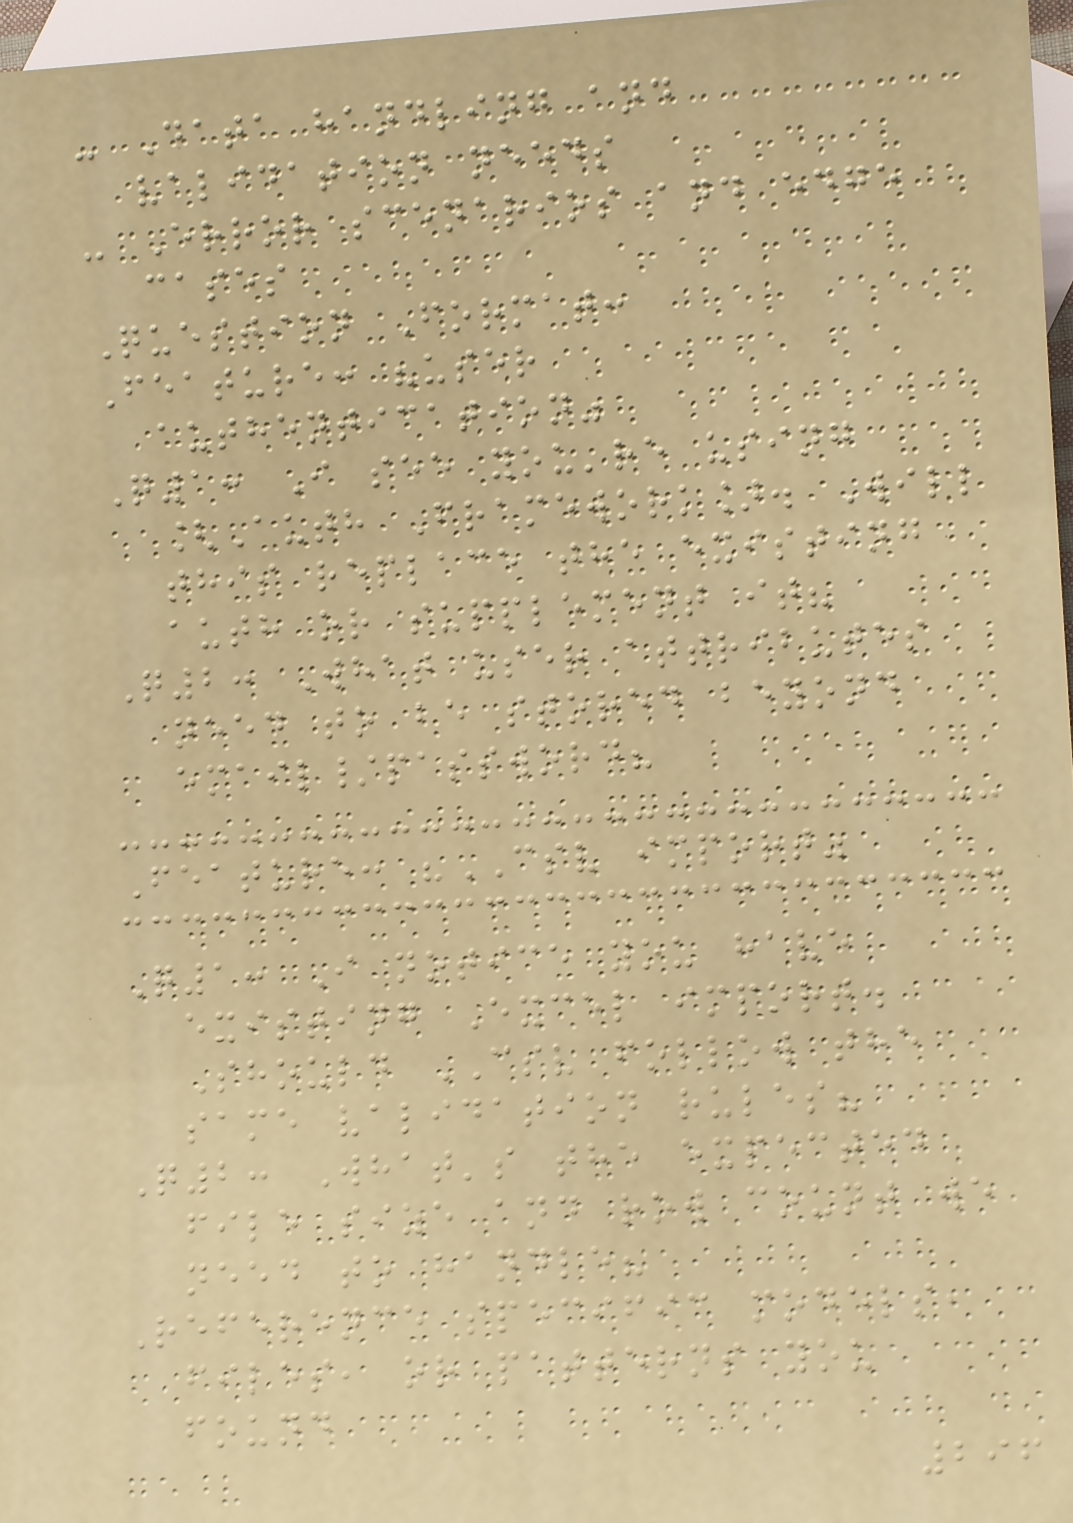- Data handling and
validation needs
- Error scenarios and edge
cases
Question Format:
Feature: "user
authentication"
Q1: I see you're using
[Auth Framework]. Will
this replace the existing
auth or supplement it?
Q2: What user attributes
need to be stored beyond
email/password?
Feature: "CSV import"
Q1: I notice you have
existing Excel import.
Should CSV follow the
same validation rules?
Q2: What's the expected
file size and row count we
need to handle?
Reference specific models,
files, or patterns you
found
296
